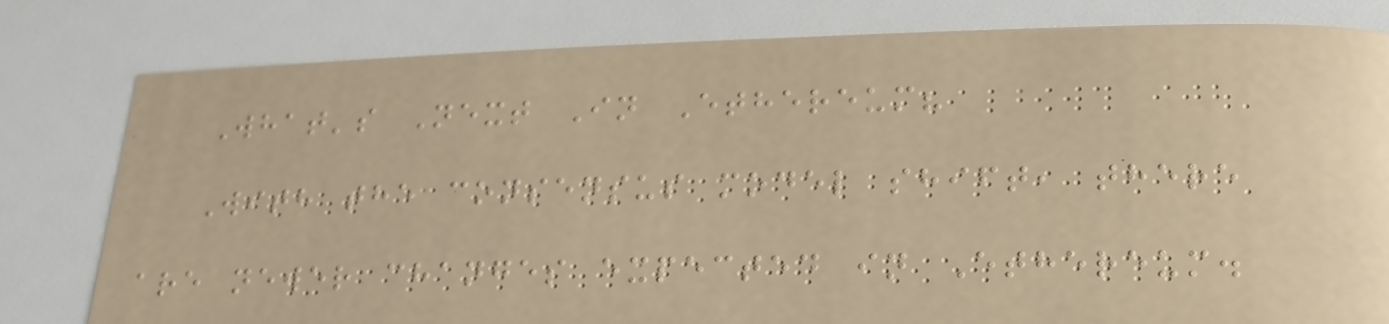What's Next In Ethereum?
With the consensus model shift, there
are newer changes expected in Ethereum.
